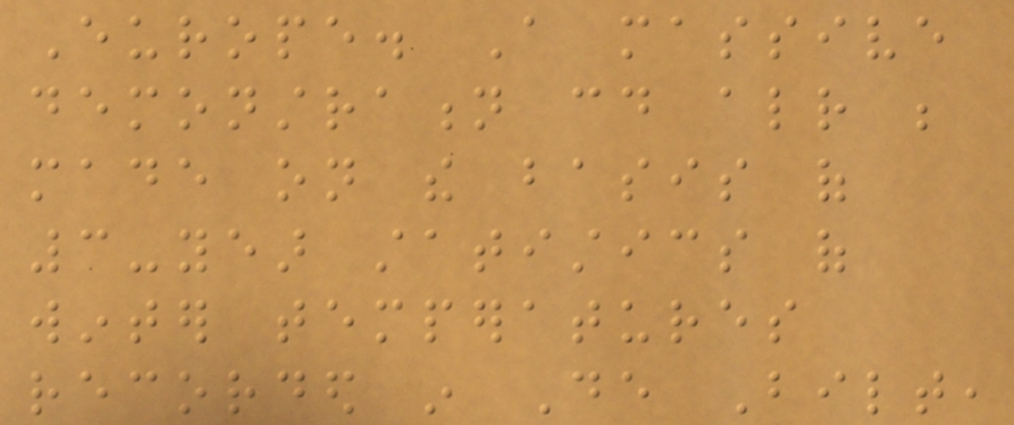Europe. A massive
demonstration could already be
made on the basis of
3-year statistics of
winter temperatures
recorded in De Bilt,
